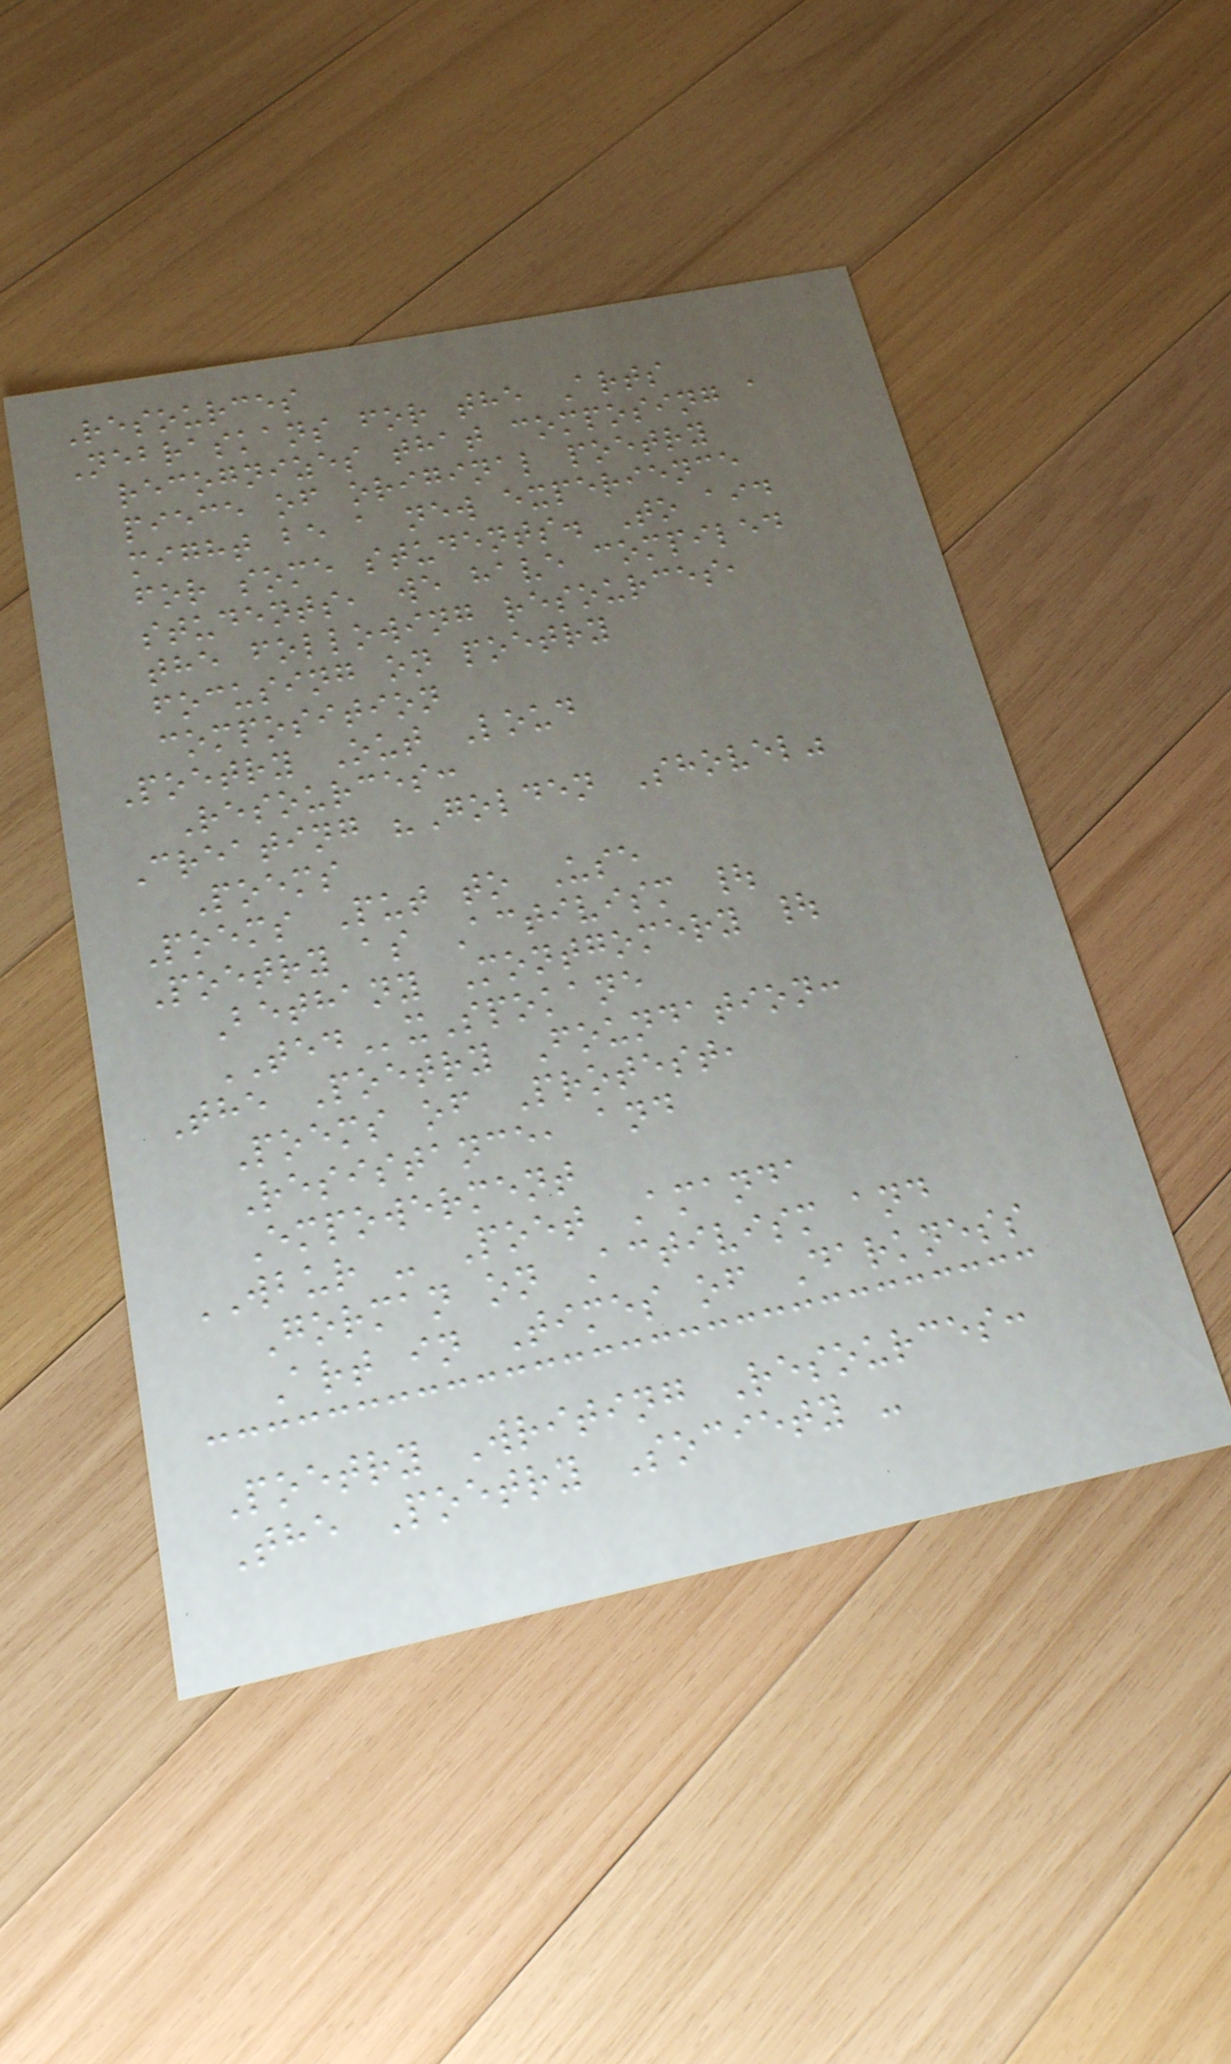Resources
Nebraskans for the Arts
recognizes that composing a
piece of original poetry
might be a new experience
for some students. To aid
students, we have compiled
the following resources,
focusing on poetry
composition
Poetry Out Loud
Resources:
Creating "Golden Shovel"
Poems
Poems Put to Use
Poetry as Activism |
Bethany Montgomery |
TEDxSpokane
The Poetry Foundation:
Poems of Protest,
Resistance, and
Empowerment
WBUR - Poet Amanda
Gorman on Activism and
Art in Times of Darkness
Poetry Writing Resources:
The Poetry Society -
